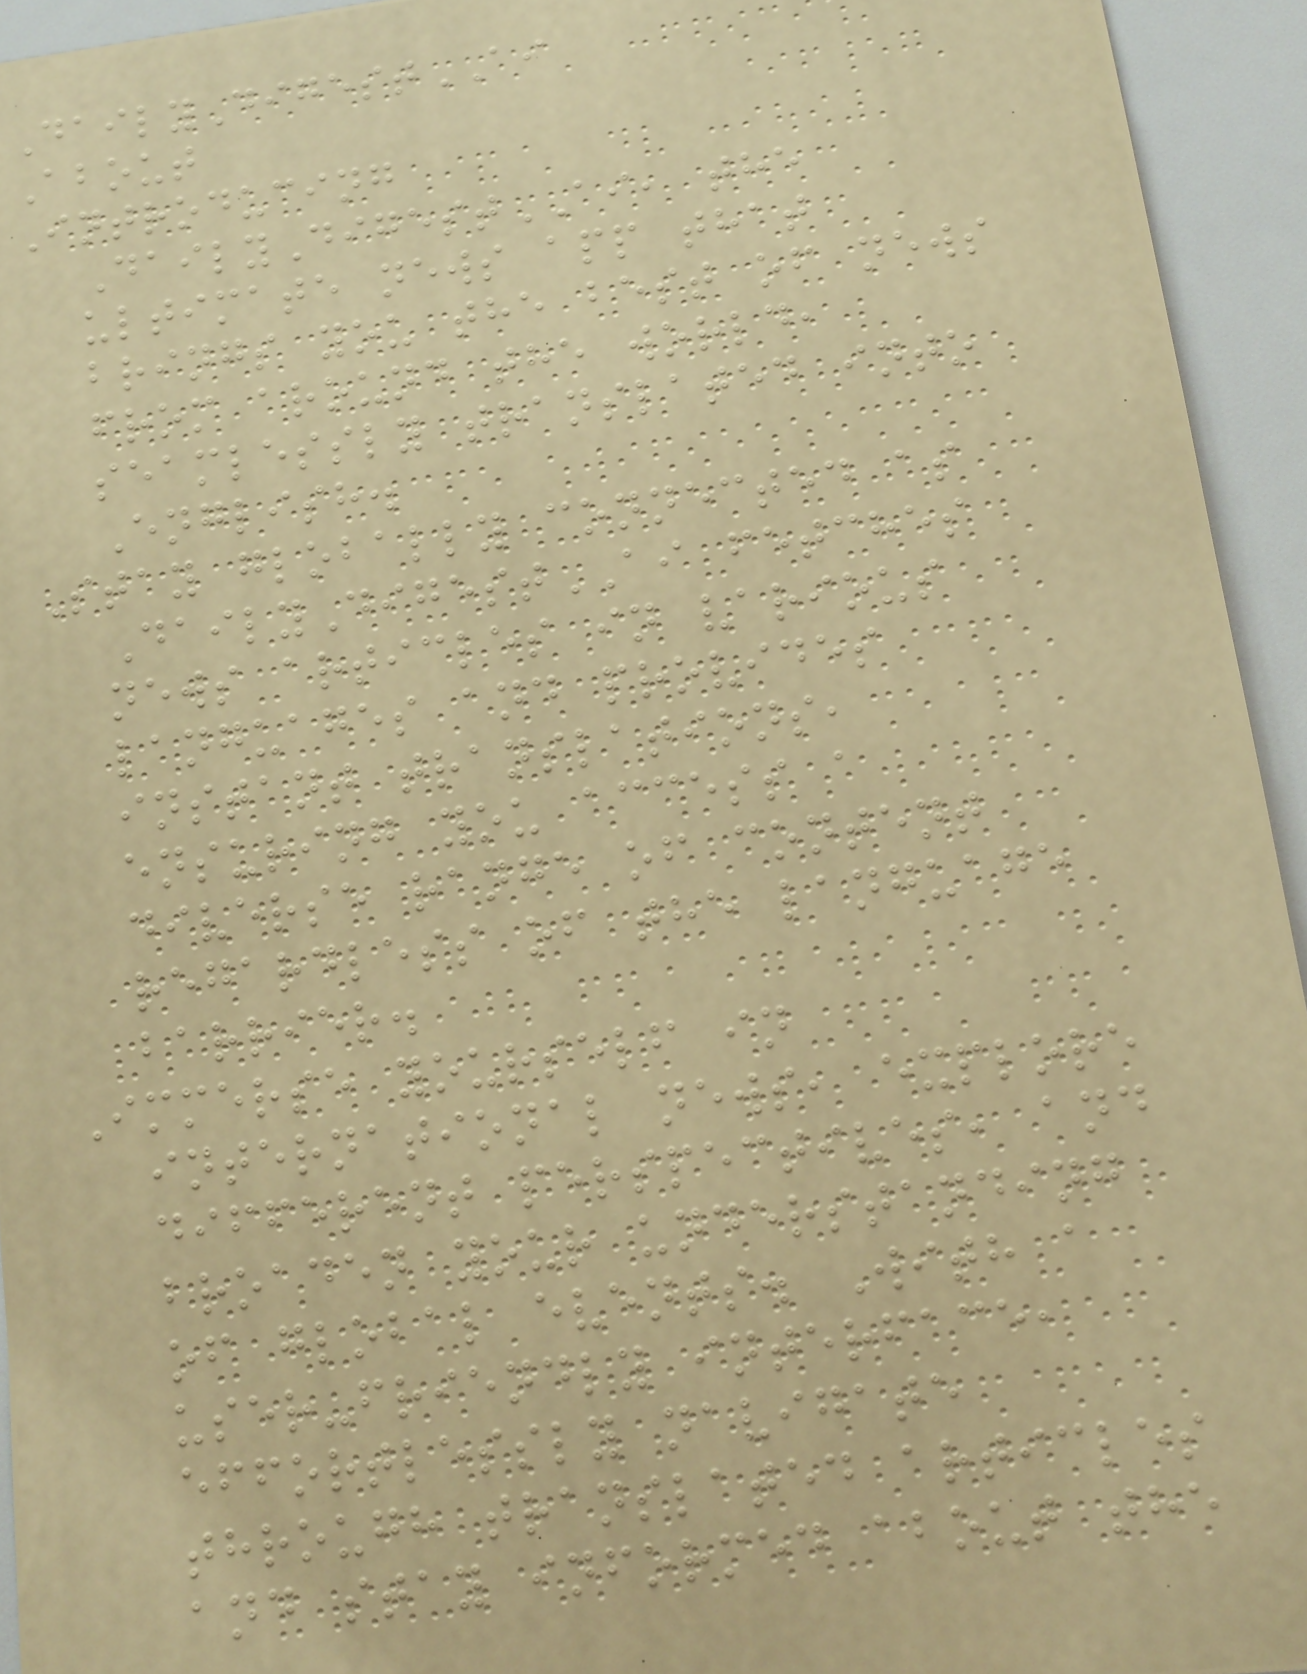DailyDigestAI
About
Introducing
DailyDigestAI, the
ultimate news app that
brings you the best of news
from around the world,
seamlessly translated into
English.
Stay globally connected as
DailyDigestAI fetches
news articles in various
languages and provides
instant translations,
ensuring you access a
diverse range of content
regardless of the language
barrier.
Immerse yourself in
international news, explore
different perspectives, and
broaden your understanding
of global events. With a
user-friendly interface,
effortlessly navigate
through translated articles
and stay informed about the
